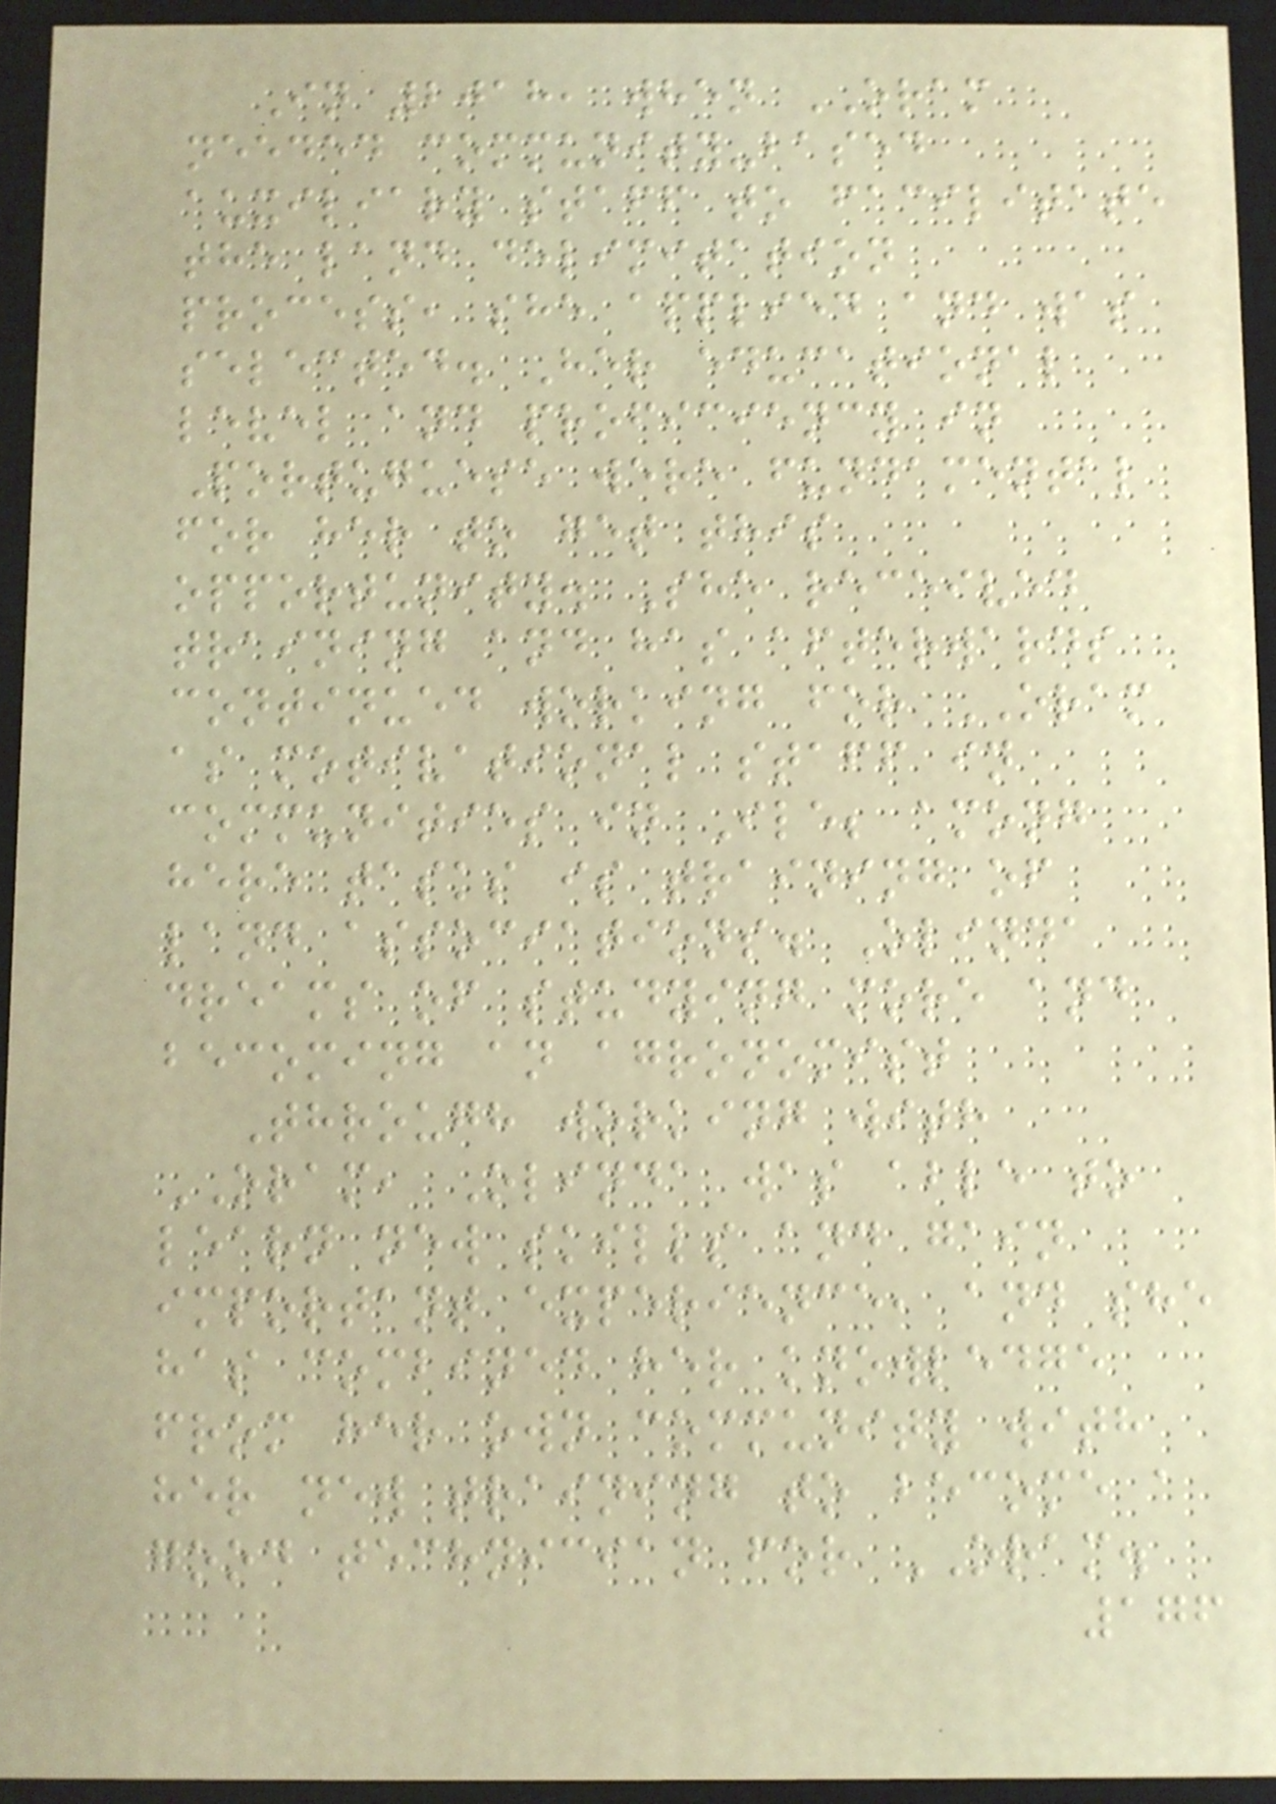In 2018, when ORAM
needed community-based
auxiliary staff to facilitate
the land delimitation
process, she applied and was
selected. Her educational
level and proficiency in
Portuguese were fundamental
for her to get this
opportunity. She received
training and has afterwards
continued working for ORAM
as motivational staff in
communities in Ile; among
here tasks is training of
land associations. Olinda
dreams of studying more and
becoming an agronomist
Through working with
ORAM, Olinda was able to
learn new skills and gain
important experience, and she
has combined her knowledge
from her own community with
her new training to become a
good technician for ORAM.
176
